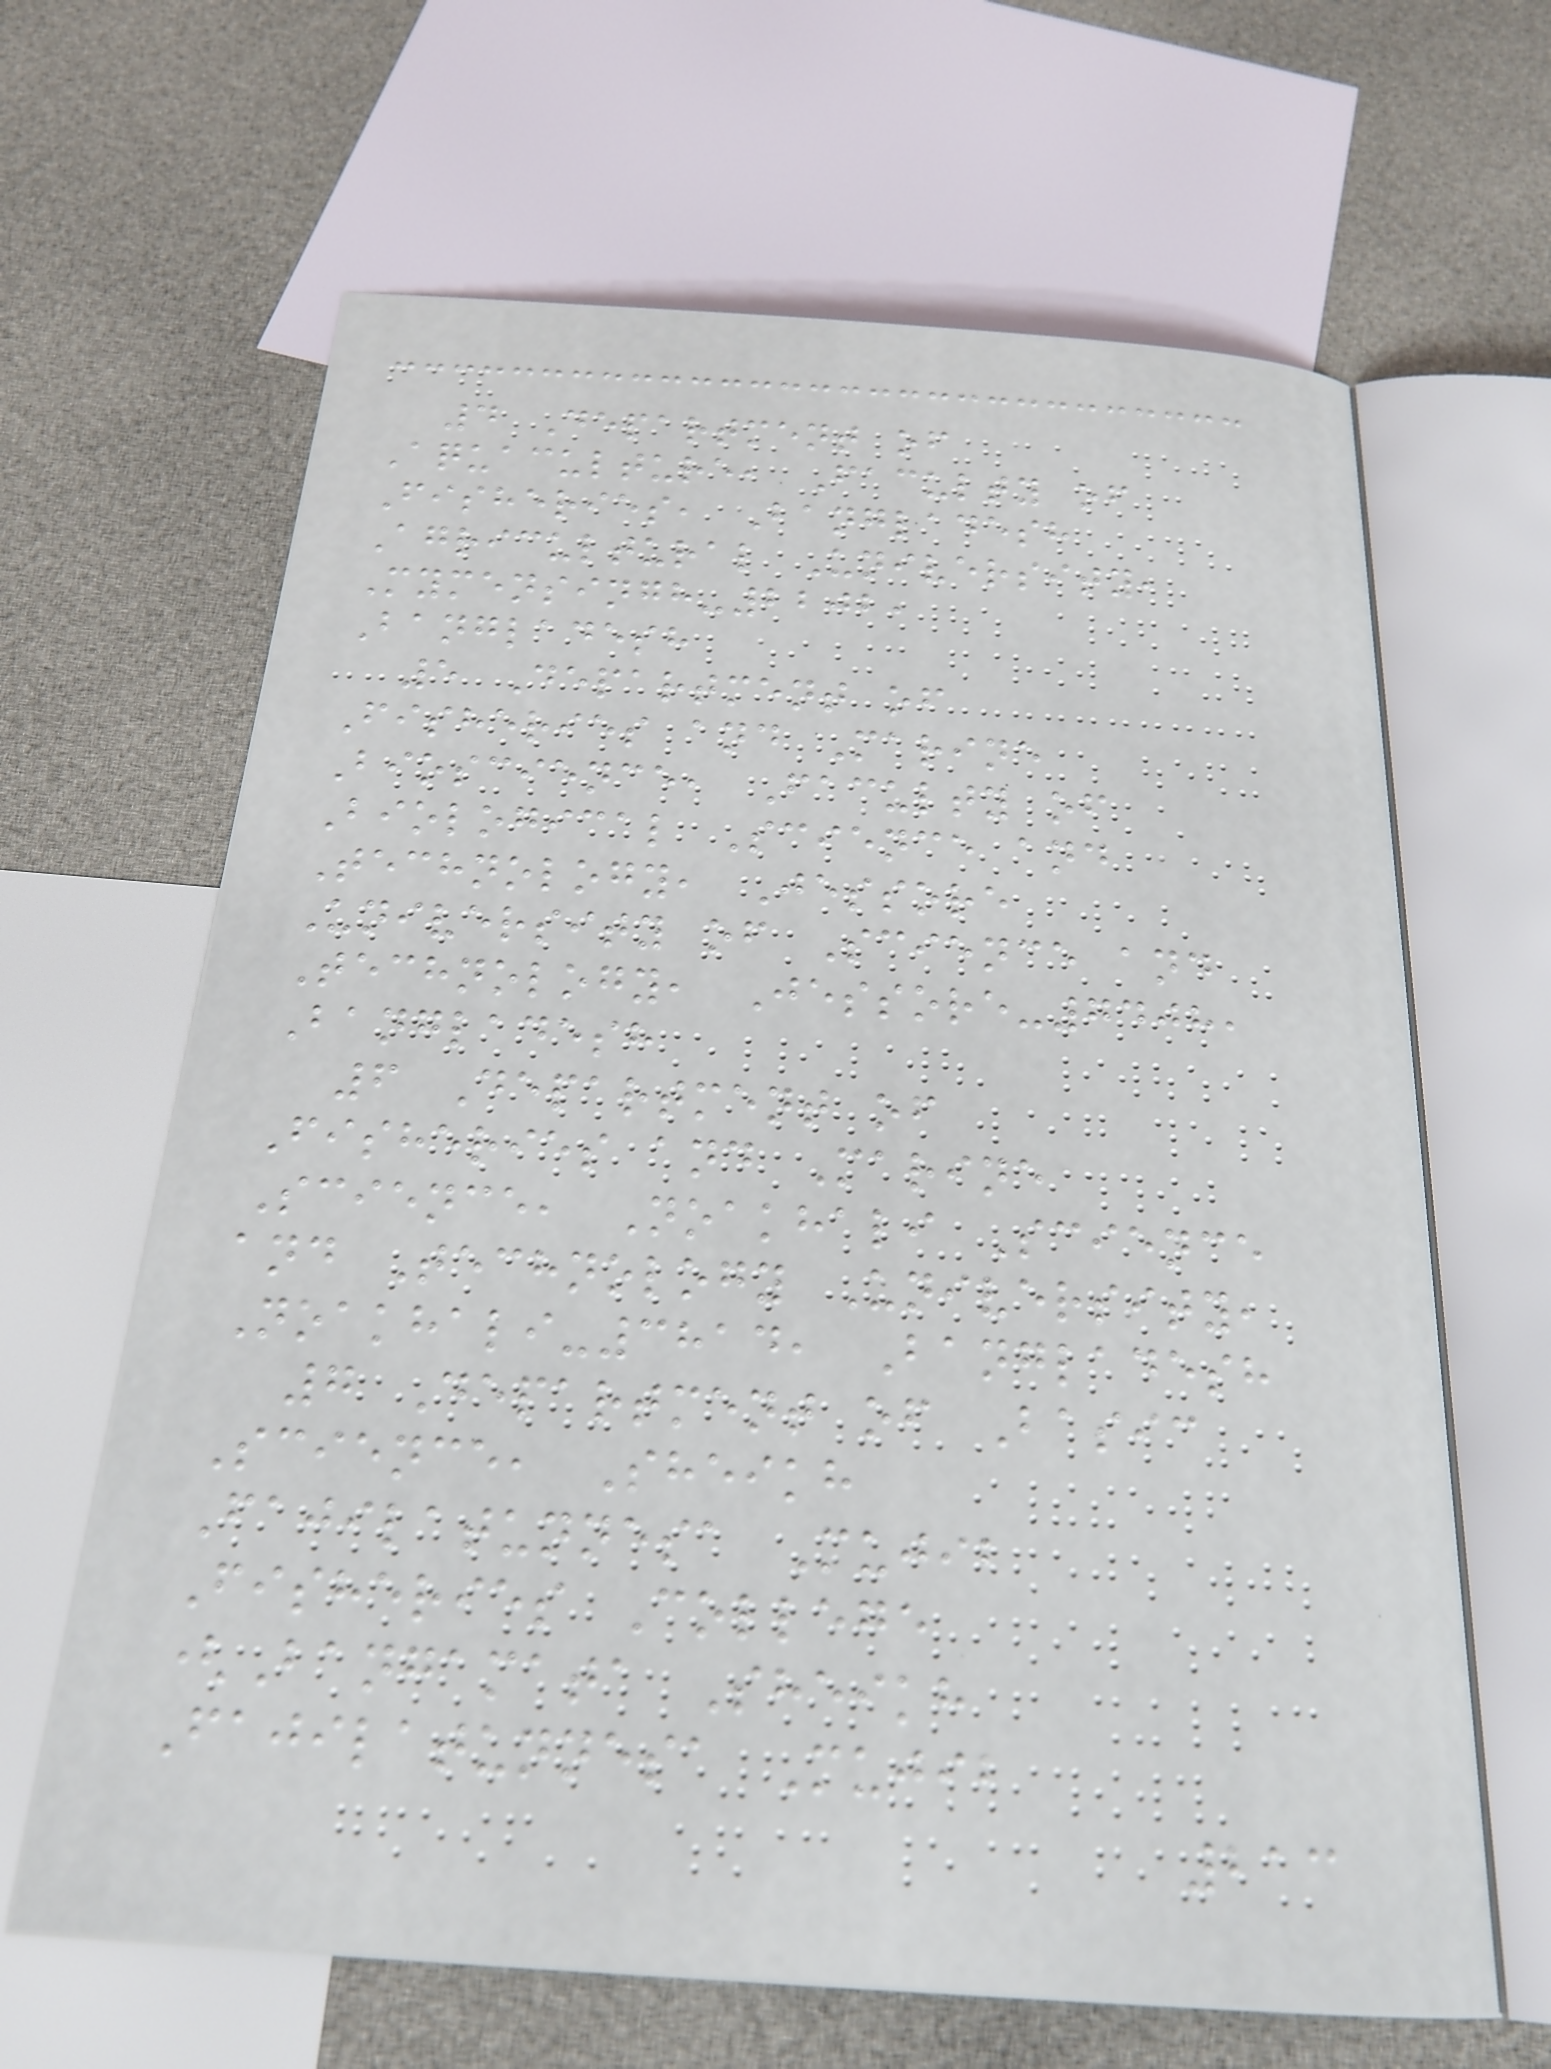4 Department of
Aquaculture, Faculty of
Fisheries, Bangladesh
Agricultural University,
Mymensingh-2202,
Bangladesh
5 Department of
Fisheries and Marine
Bioscience, Faculty of
Biological Science and
Technology, Jessore
University of Science and
Technology, Jessore-7408,
Bangladesh
6 Department of
Fisheries and Marine
Science, Noakhali Science
and Technology University,
Noakhali-3814, Bangladesh
7 Department of Basic
Science, Sheikh
Fajilatunnesa Mujib
Fisheries College
(Bangamata Sheikh
Fajilatunnesa Mujib
213
